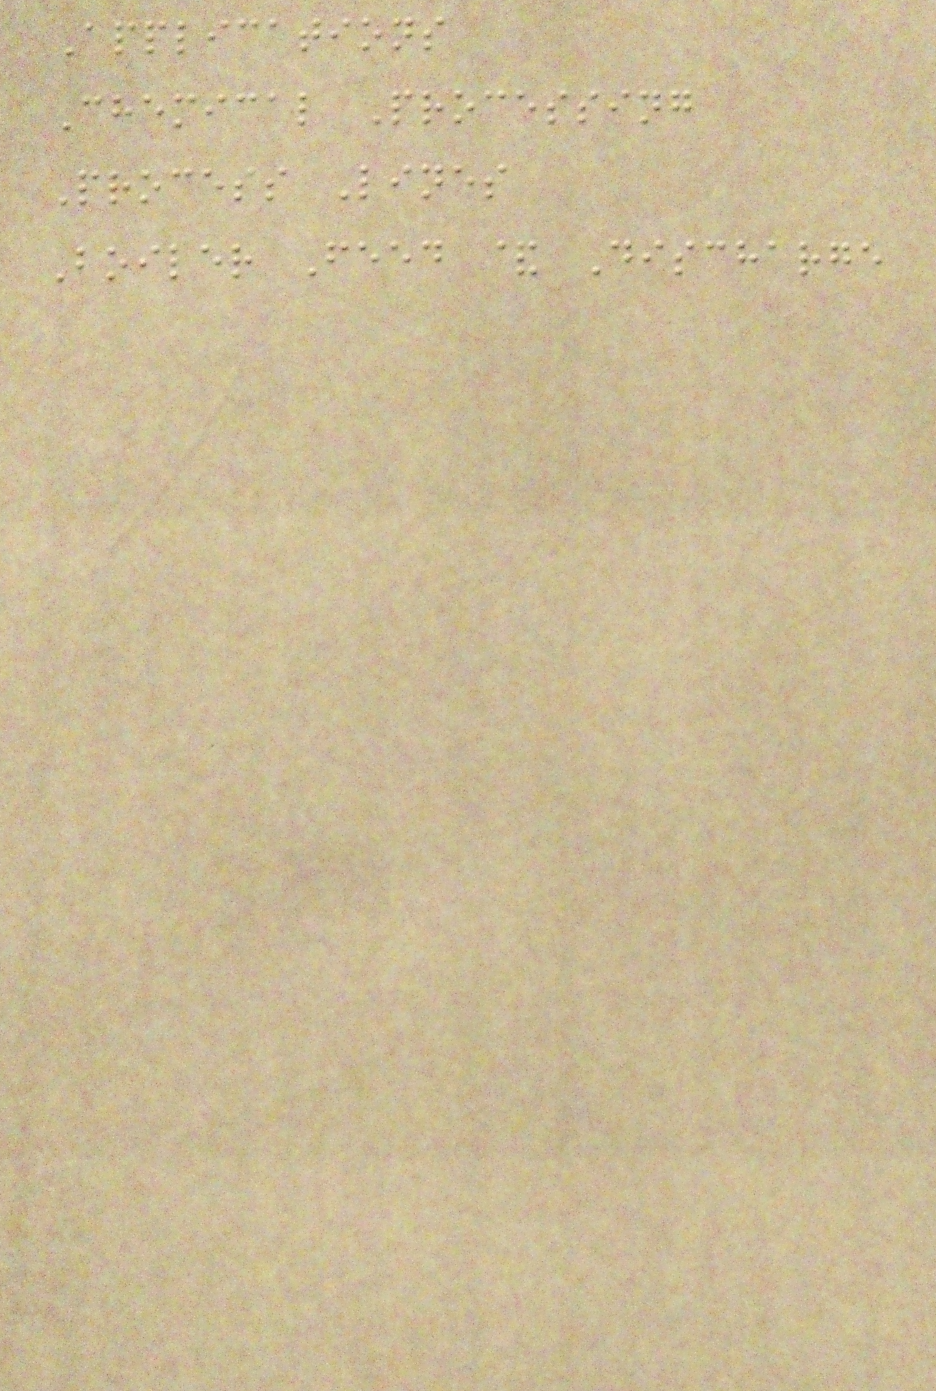Applications
Chemical Processing
Process Lines
Boiler Feed & Discharge
